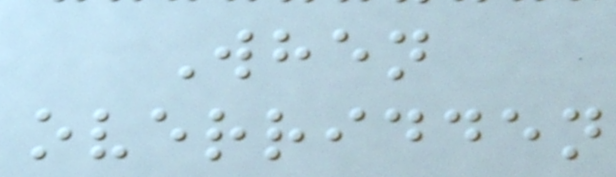When
overridden
